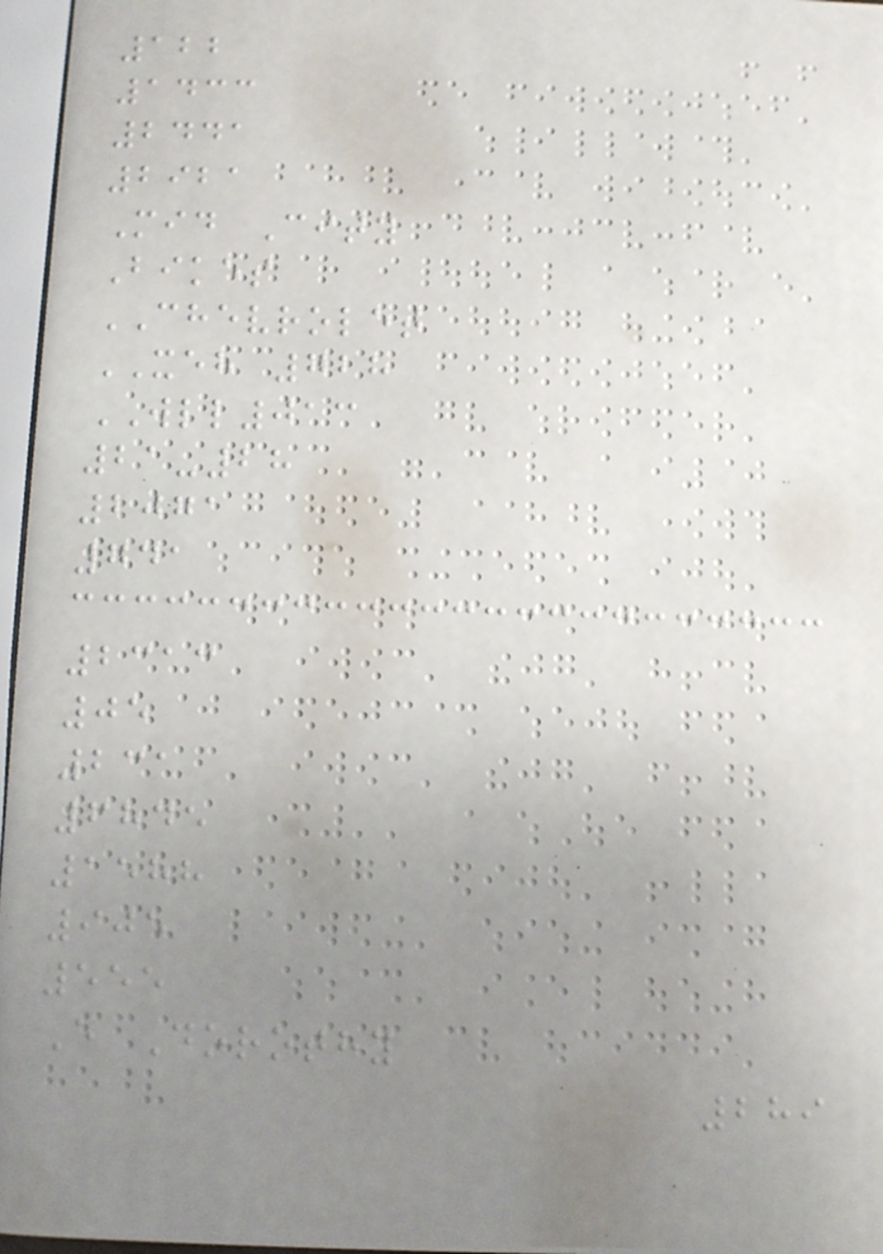122
1433
2441
2921
Mid City
Bikes
CHEVROLET
XEH 728
WLL013
21-28
2071
741
2313
05
231
6845
1588
905
555
E Dorothy
289
